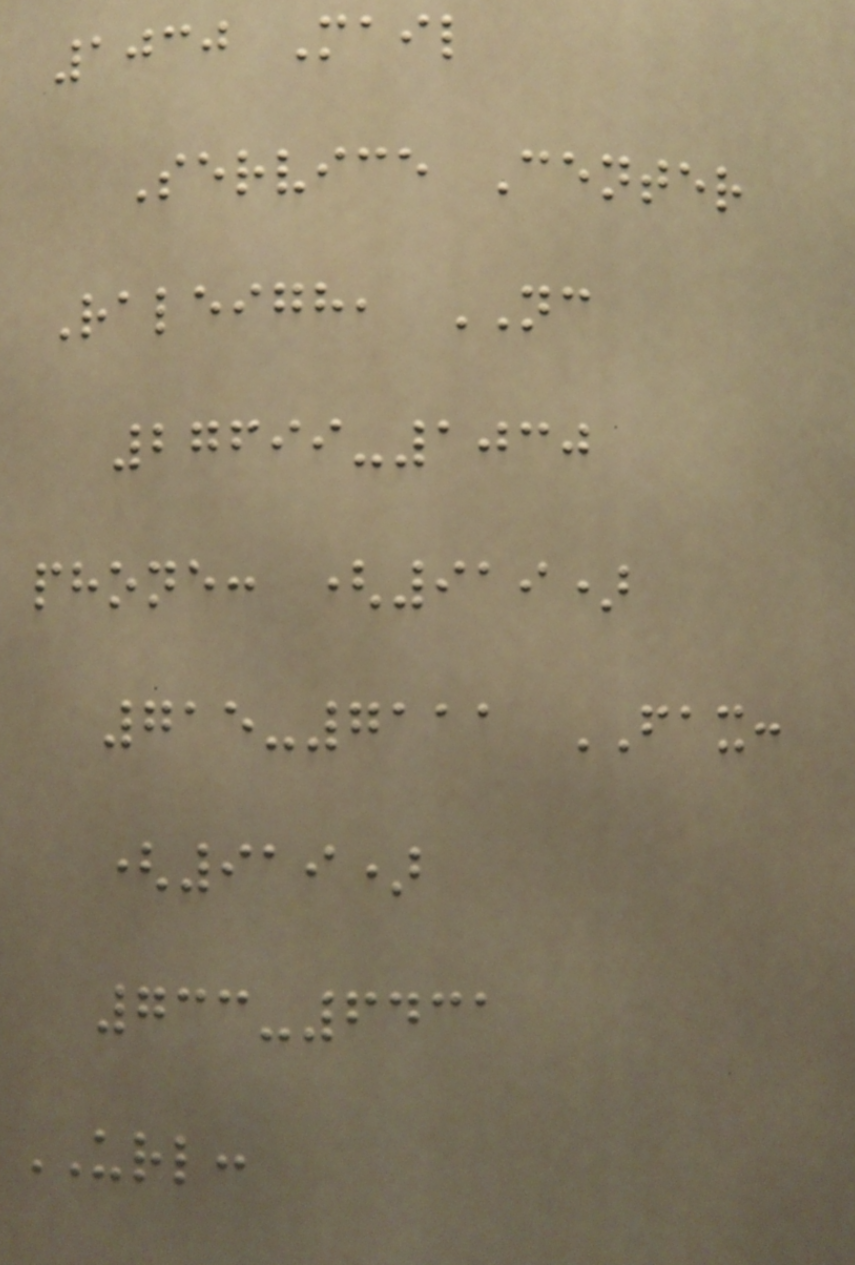1030 Mail
Service Center
Raleigh, NC
27699-1030
phone: (919)
715-7111 FAX:
(919)
733-6431
URL:
